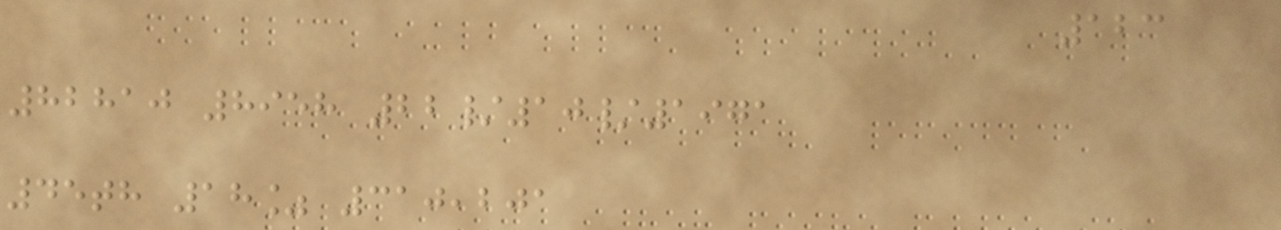123
82810 8958 22/10/1971
45th 18% 310,201
